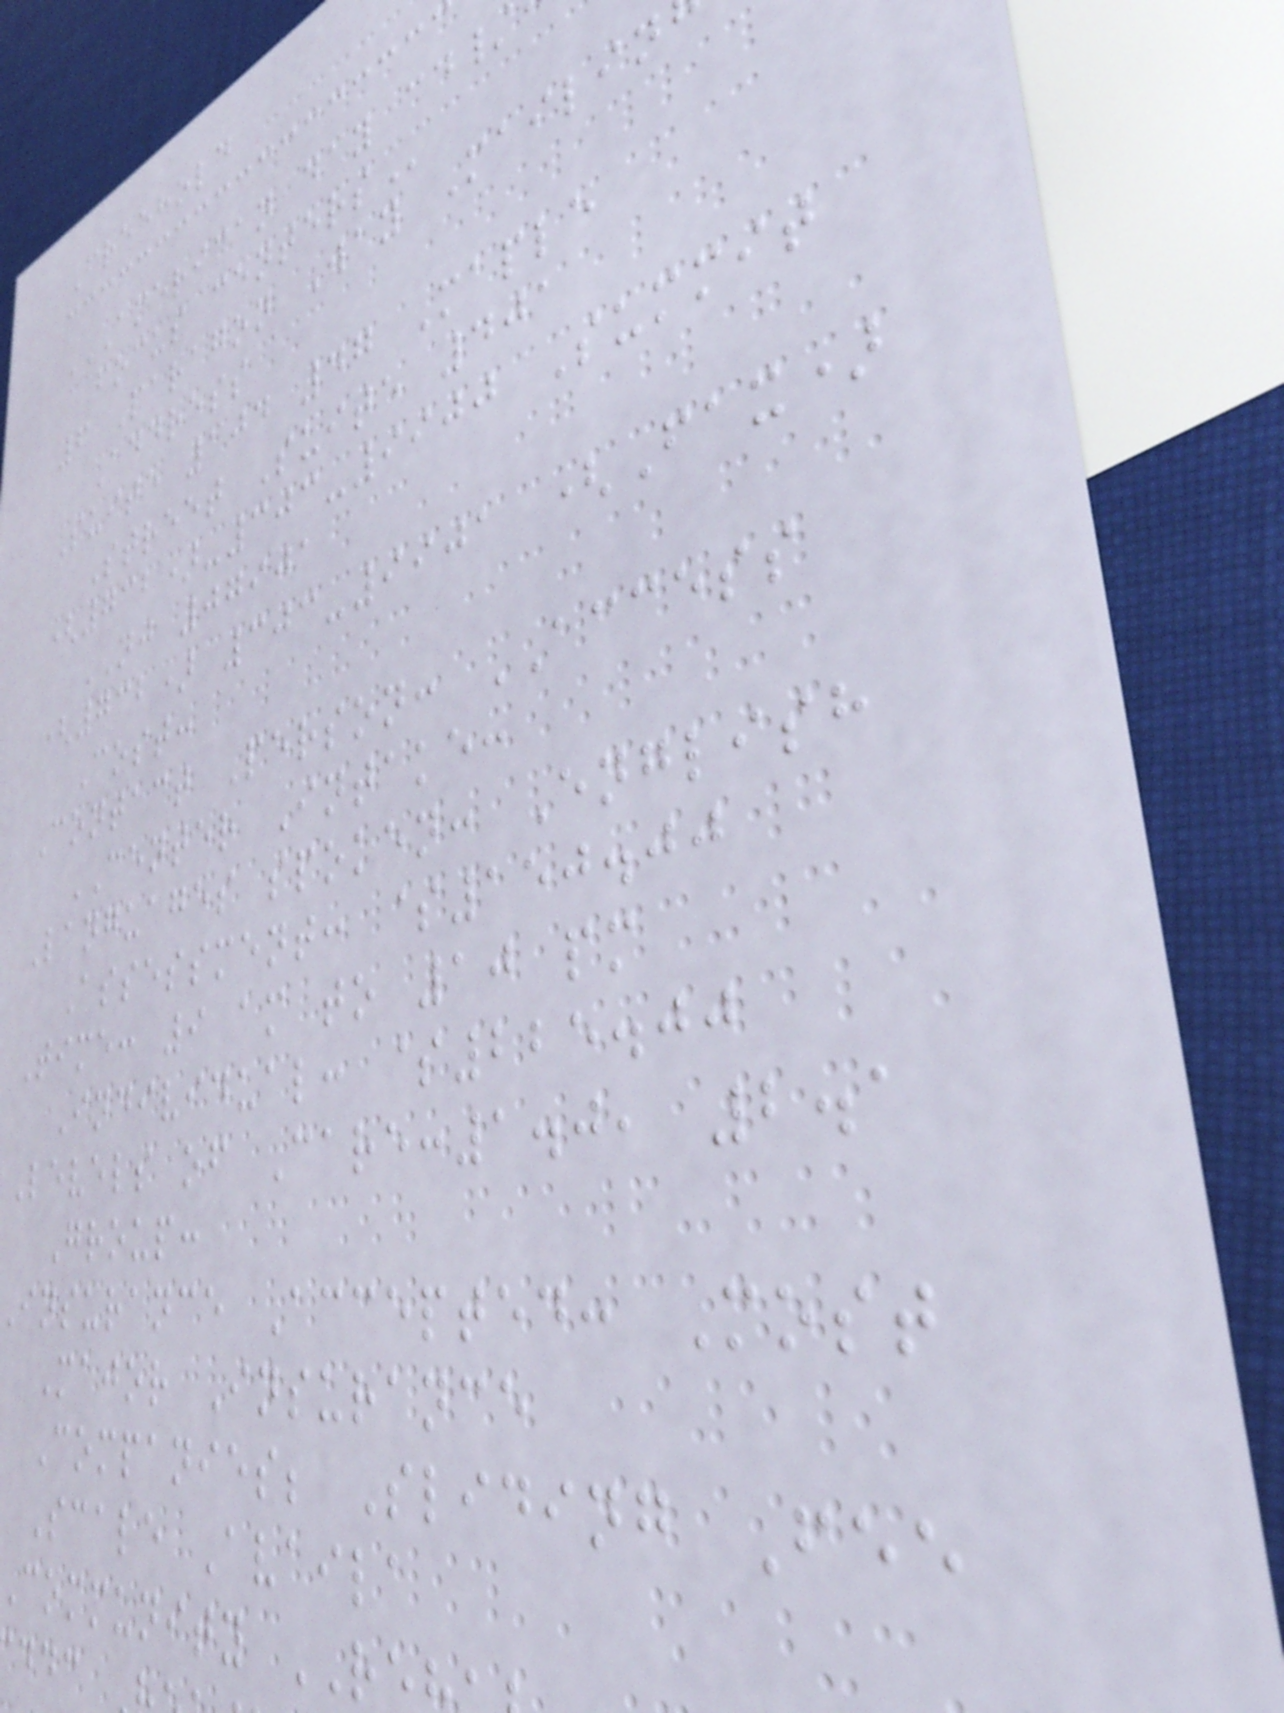Freehold
focus
6 Paragon Way Mailin
Address
Suite 104 47 Maple
Street Suite 401
(732)-303-9900 Summit
NJ 07901
(732) 303-9901 (Fax)
Cost:
Contact Person: ACCESS
CENTER Intake:
Languages spoken: English
Assessment: $150.00
Time: 9 am to 10 pm
Individual: $225.00
Levels of Care:1.0, 2.1
Group:
insurance Accepted: Most
Major Insurance
Companies; Sliding Fee
Scale Availa
community RE
